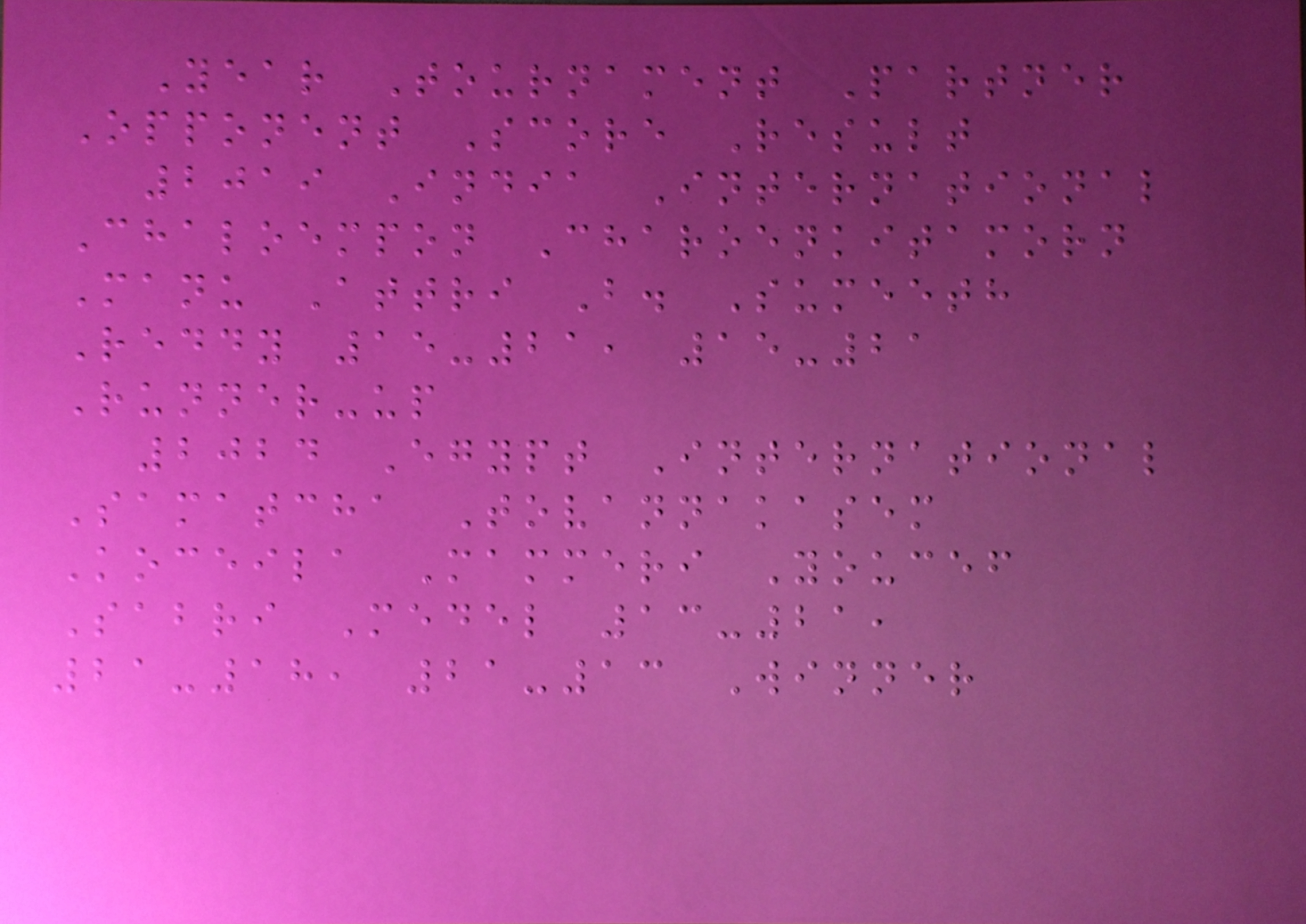Year Tournament Partner
Opponent Score Result
2019 India International
Chaloempon Charoenkitamorn
Manu Attri B. Sumeeth
Reddy 15-21, 15-21
Runner-up
2024 Egypt International
Samatcha Tovannakasem
Koceila Mammeri Youcef
Sabri Medel 13-21,
21-18, 21-13 Winner
